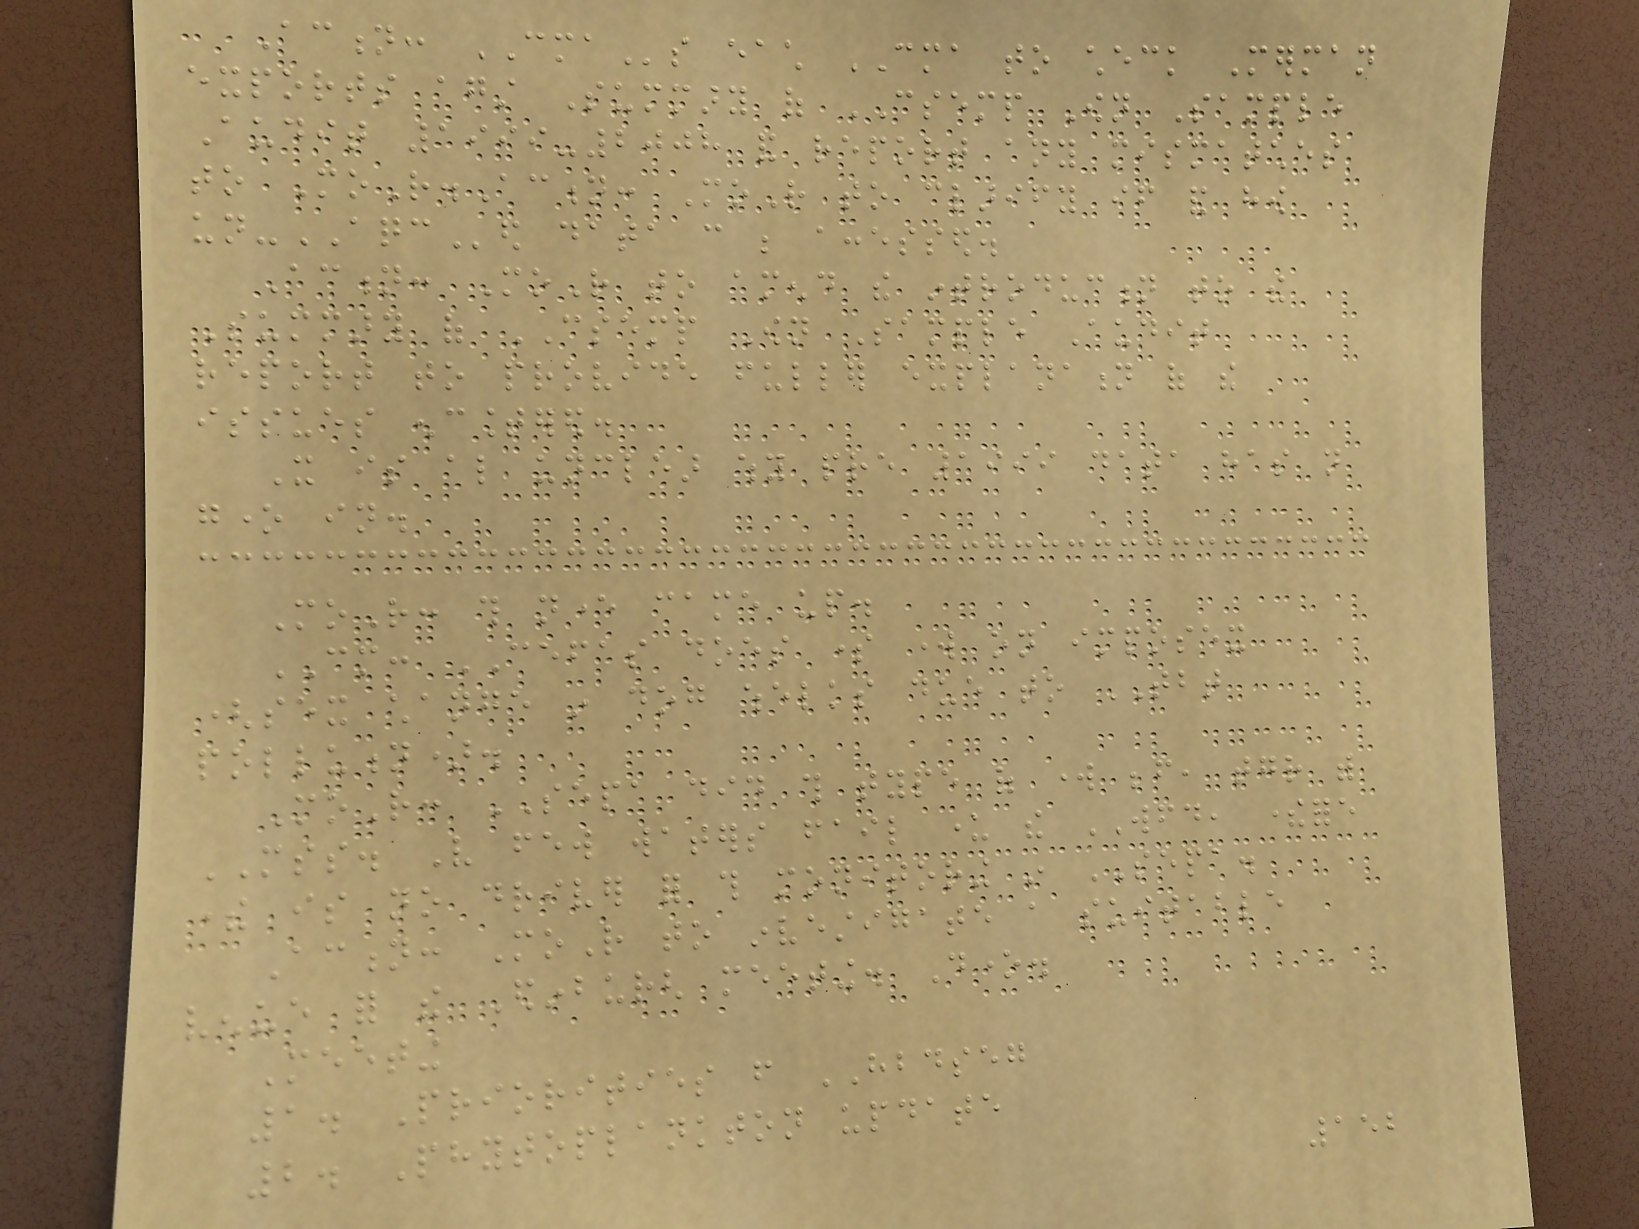Action: CMAs each CMA to check Merman
exports against Summary of CSEMP Own Sample
Audit 1999-2008 and report any mismatches
to MoR.Action: MoR to clarify if and how
un-AQCed data can be accessed.
Action: MoR to amend the introduction to the
Summary of CSEMP Own Sample Audit
report to provide fuller explanation of the
issues encountered.
It is also unclear why pre 1999 data has not
gone in.
MoR: this never came up.
CM: CEFAS does some work on imposex
(sex change in dog whelks due to TBT
pollution).
MoR: SEPA did this type of work before, together with
MSS. Very few waters fail under the WFD, therefore
there is no driver for this monitoring in SEPA.
Action: MoR to investigate a suitable
venue for the Edinburgh meeting. Done.
Meeting
1. Priorities from HBDSEG
2. Phytoplankton update
152
